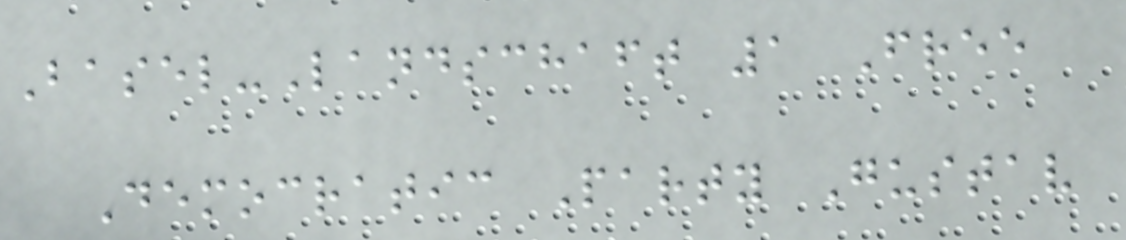Basel-Landschaft 1 Free
Democratic Party Gustav
